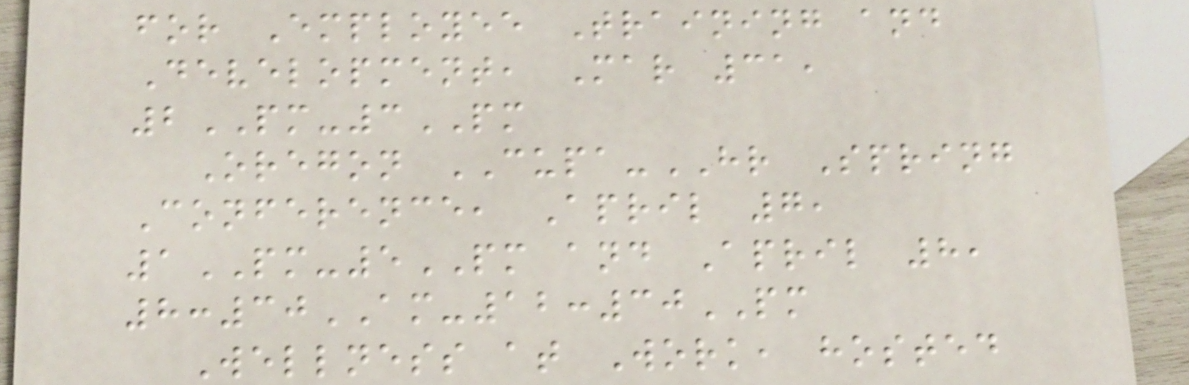for Employee Training and
Development, Mar 31,
2PM-3PM
Oregon CUPA-HR Spring
Conference, April 7,
1PM-5PM and April 8,
8:30AM-12:30PM
Wellness at Work, hosted
